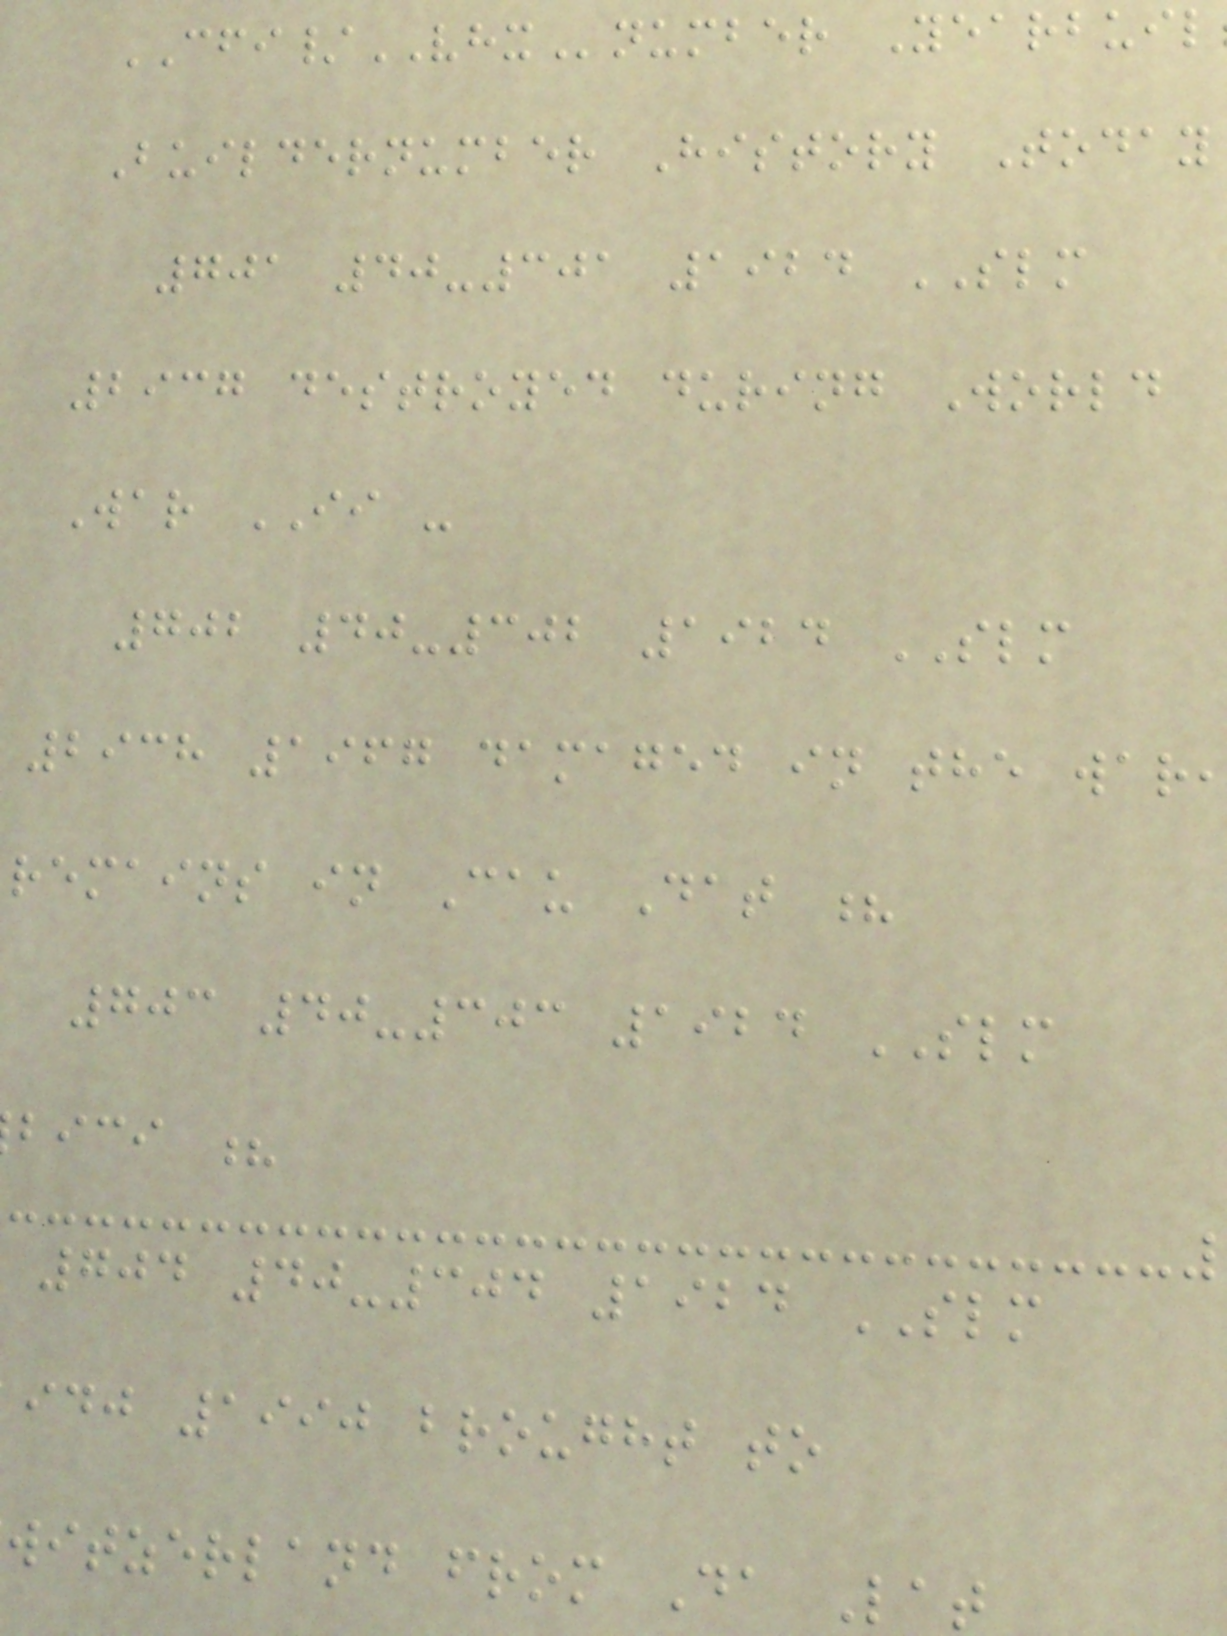CFI/VHXnumber Yearbuil
Buildernumber History Today
701 40-301 1924 SLM
2937 destroyed during World
War II -
702 40-302 1924 SLM
2938 1967 damaged in the war
remains in Cau Dat ?
703 40-303 1924 SLM
bici ?
704 40-304 1924 SLM
idj 1990 brought to
witzerland from Da Lat
